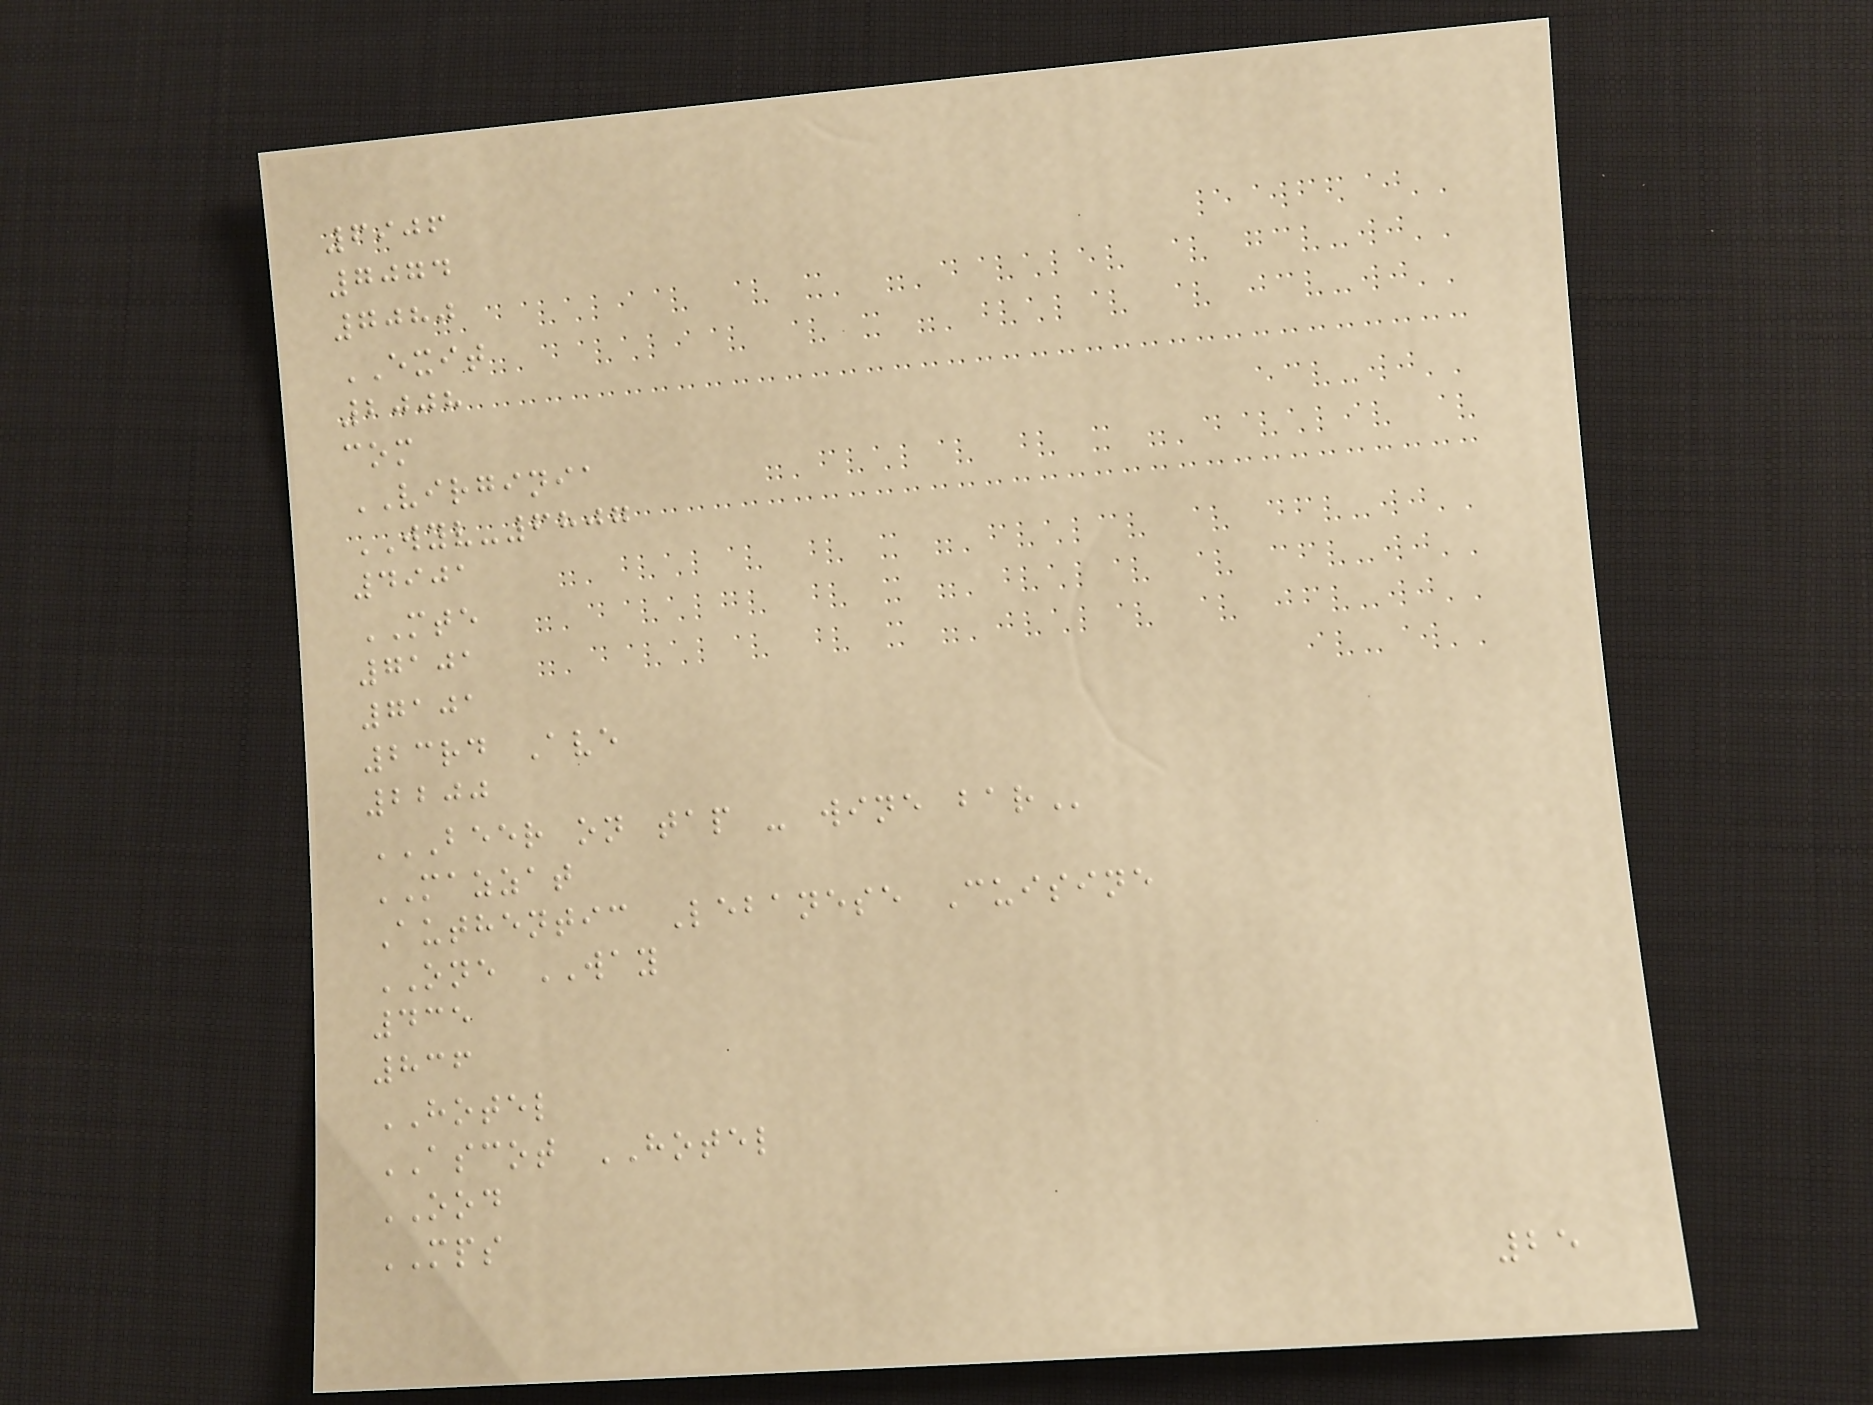6906
7074
7080
EXIT
2008
com
VIRGINIA
WYV-6807
4901
MTE
7101
7101
23rd Ave
2200
BEER ON TAP - WINE BAR
MAZZAT
Authentic Lebanese Cuisine
ONE WAY
435
836
HOTEL
ASCOT HOTEL
OOD
MPS
25
